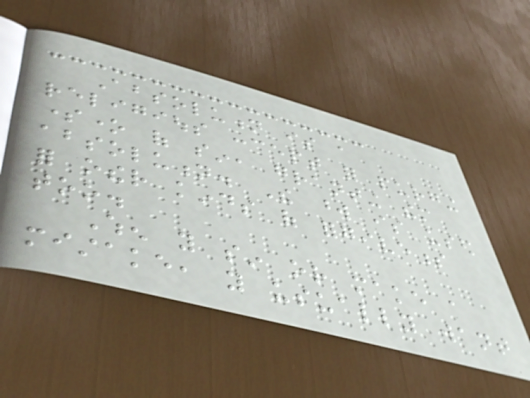Absolution is a
religious concept for purging
someone of sin, granting them
absolution. The word is used
for other kinds of forgiveness
too.
When you sin or make a
mistake, you usually want
